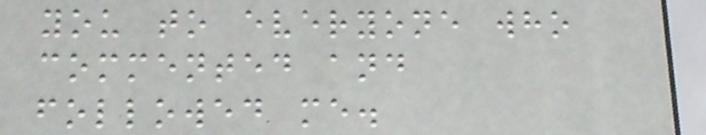you to everyone who
commented and
followed me.
